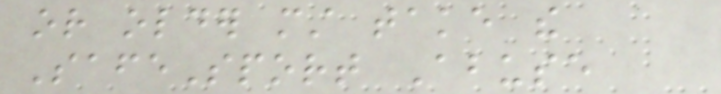or older must take the
SafeSport Abuse
